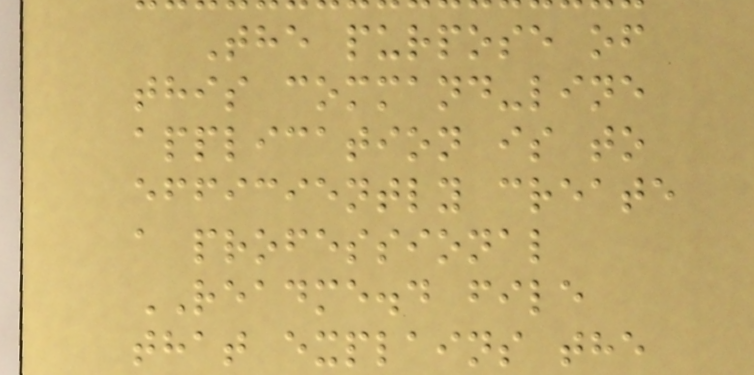The purpose of
this command-line
application is to
efficiently create
a professional
README.d file
that explains the
